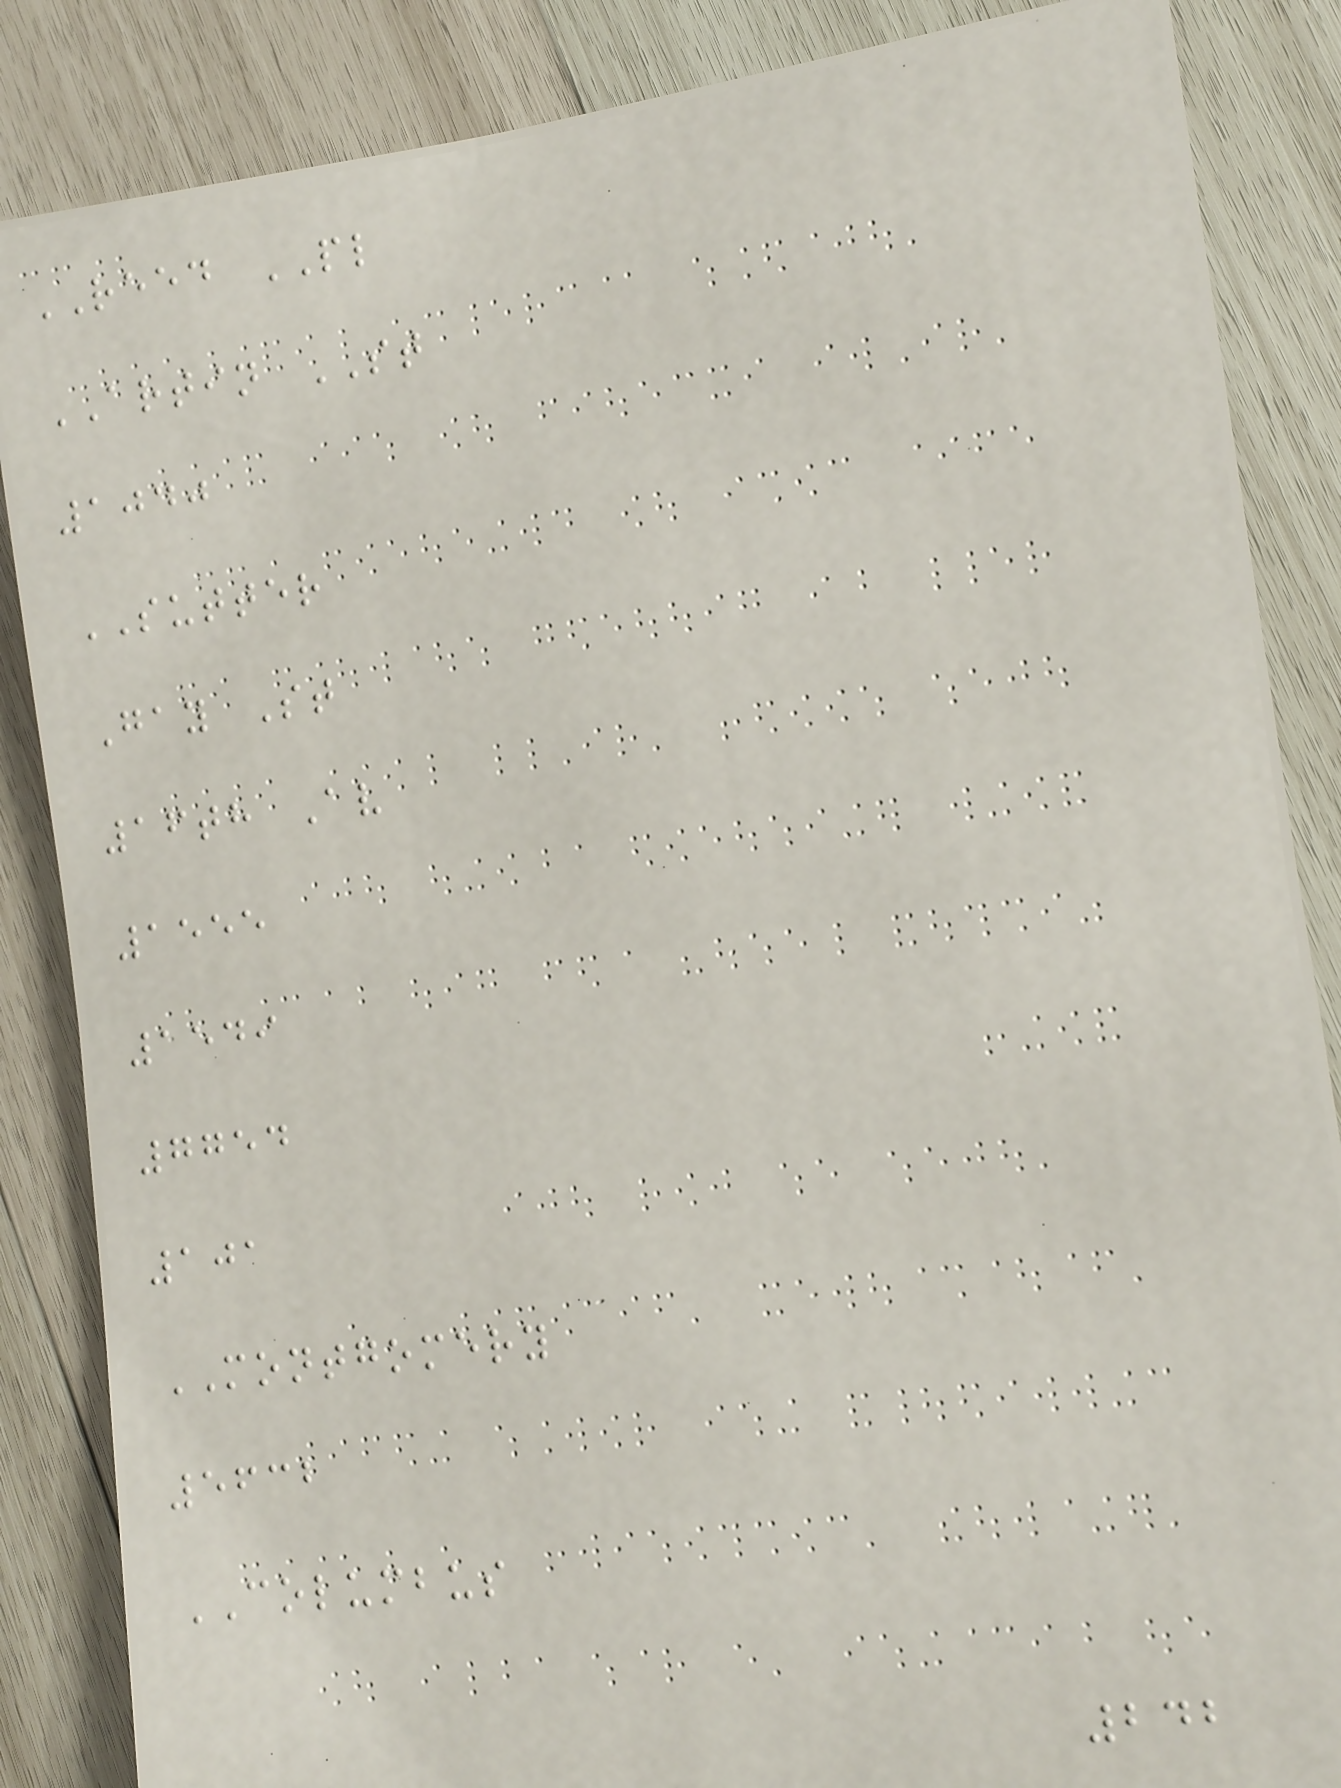REED PL
ARTIN ST
1040
SUTTER
Gay St
16th Av
1555
1549
7754
101
MONTGOMERY
5632
COLUMBUS
242
